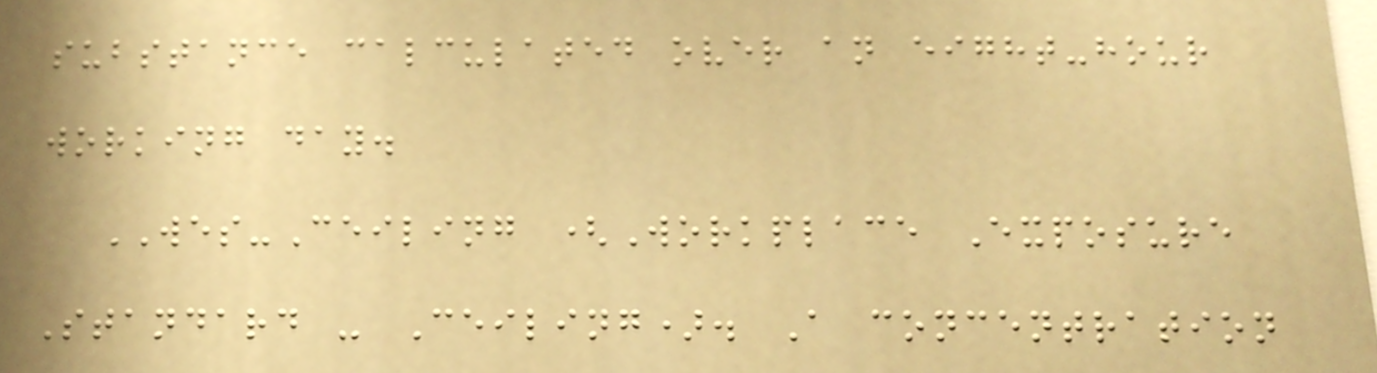substance calculated over an eight-hour
working day.
WES-Ceiling (Workplace Exposure
Standard - Ceiling). A concentration
